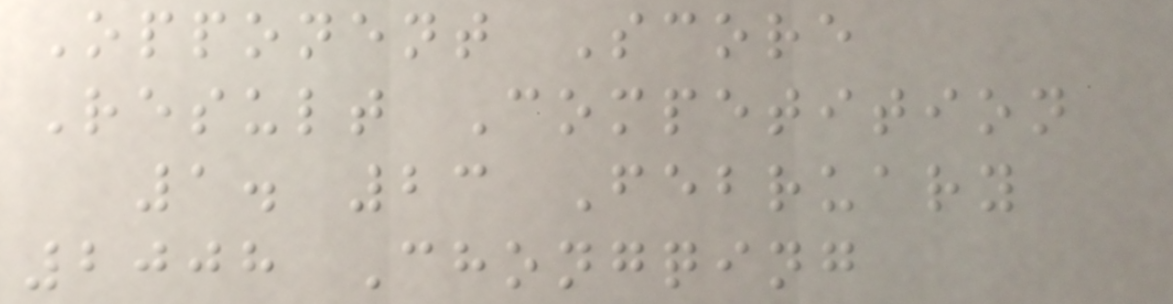Opponent Score
Result Competition
1. 23 February
2008 Chongqing
